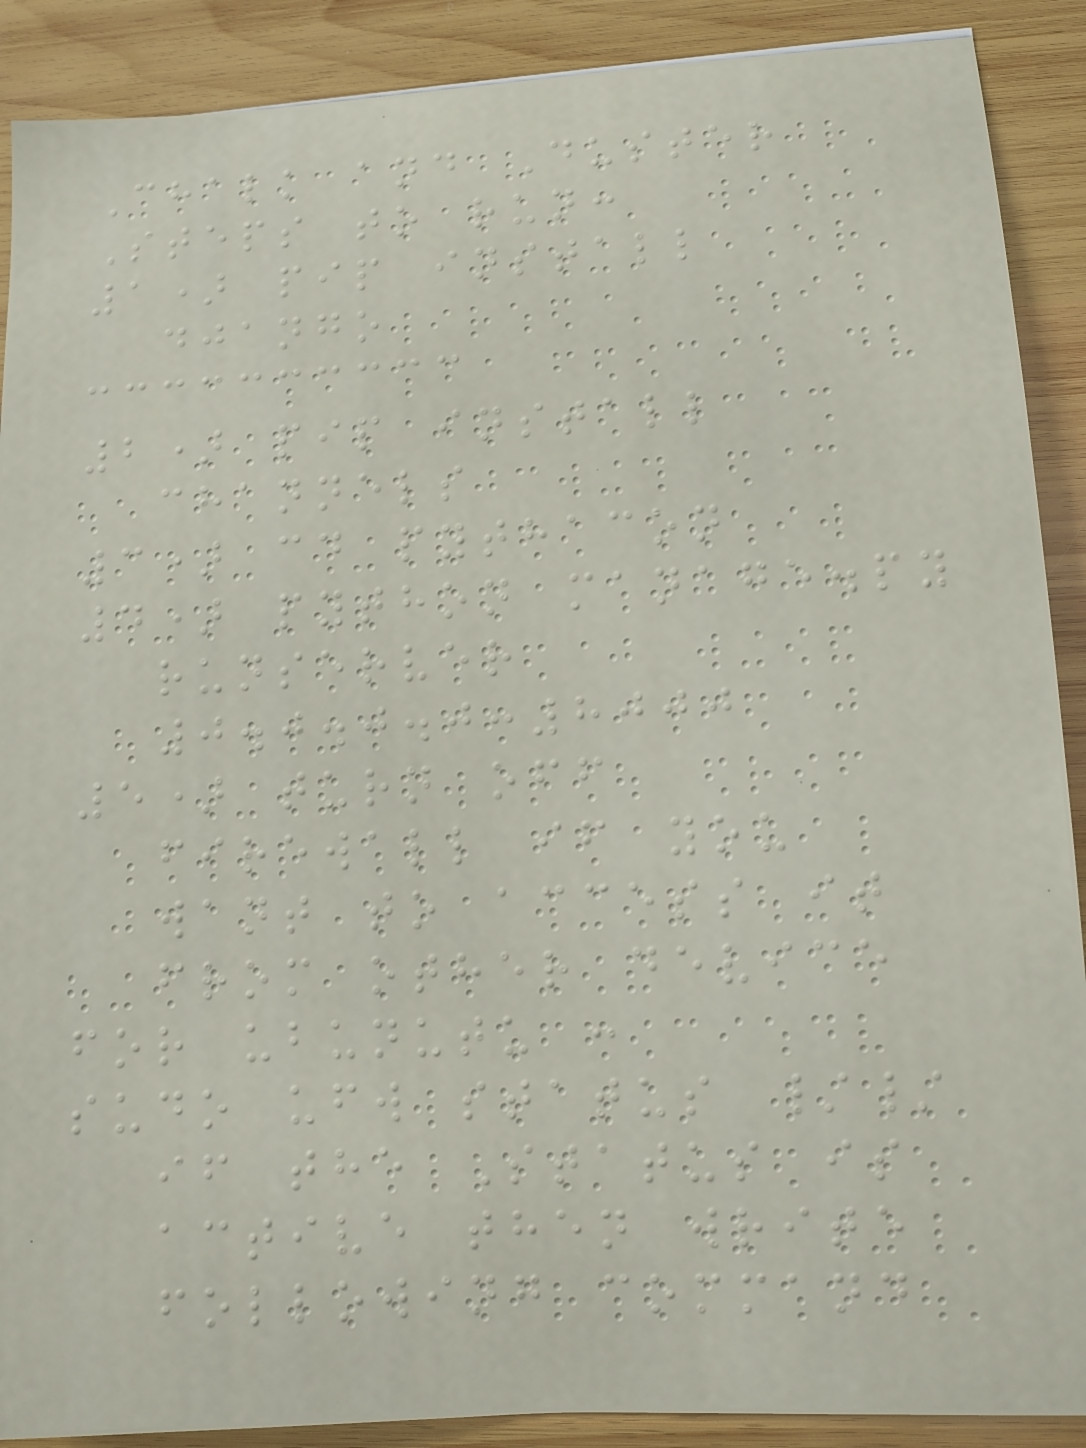Chalk and Duster
Steps to run:
1) pip install
django
2) pip install
channels
3) cd pythacon
4) python manage.py
runserver
0.0.0.0:8000
5) turn off
firewall if you
want to access it
from other device
for ubunutu :
sudo ufw status //
if the Status is
active then write
following command
